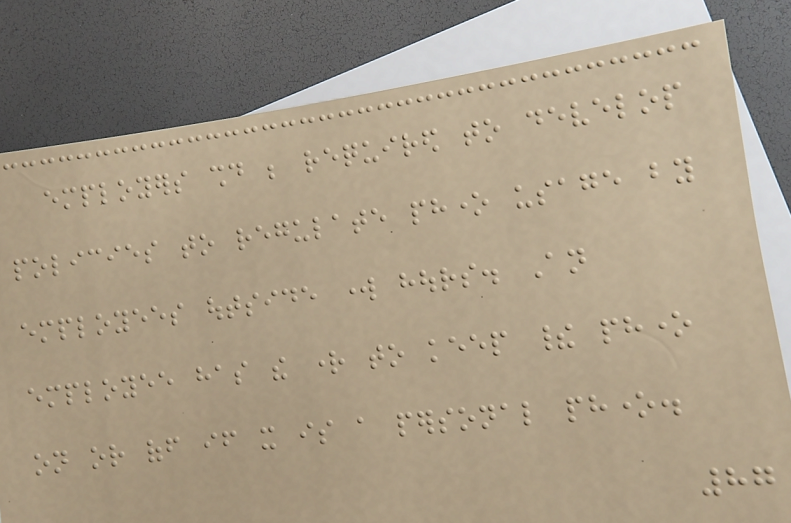employers should be required to develop
policies to regulate phone usage by
employees outside work hours. An
employee has the right to keep their phone
on or off if it is a personal phone.
87
